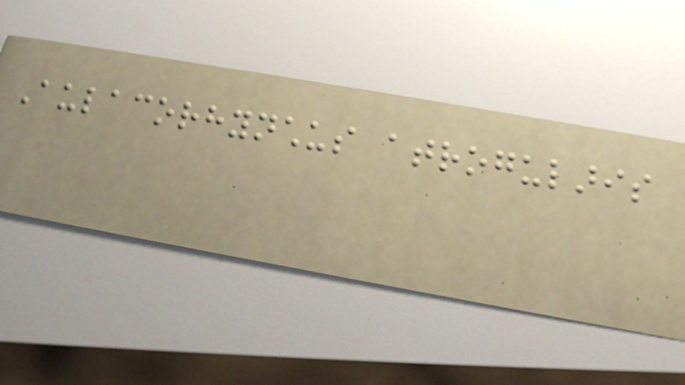Aulacorhynchus atrogularis
